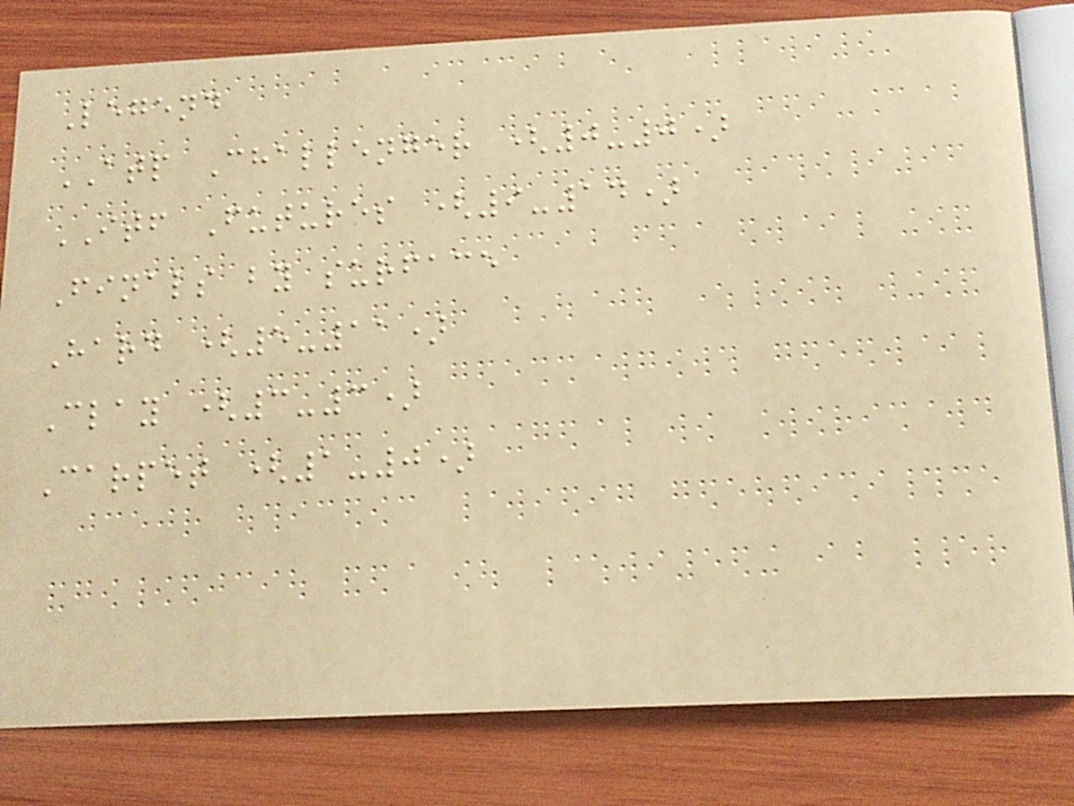Legend
ATP Challenger (0-0)
ITF Futures (9-14)
Finals by surface
Hard (5-11)
Clay (3-3)
Carpet (1-0)
